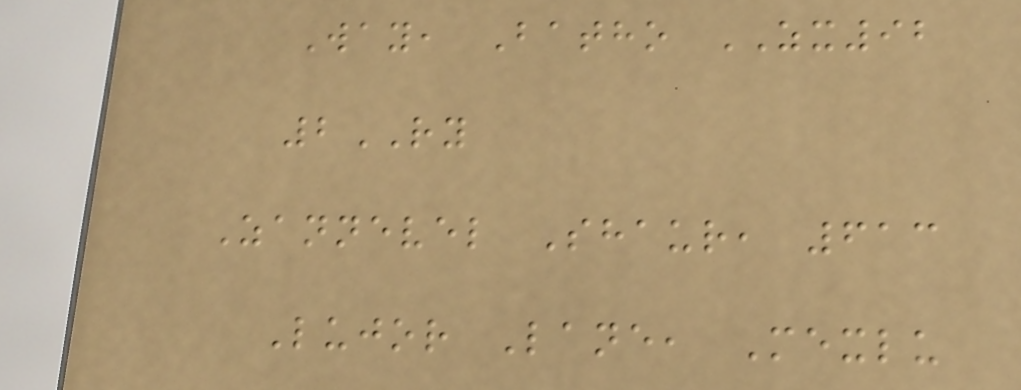Way, Batho ZX92
2RY
Zannevel Shaur, 613
Lujor Lane, Mexlu
